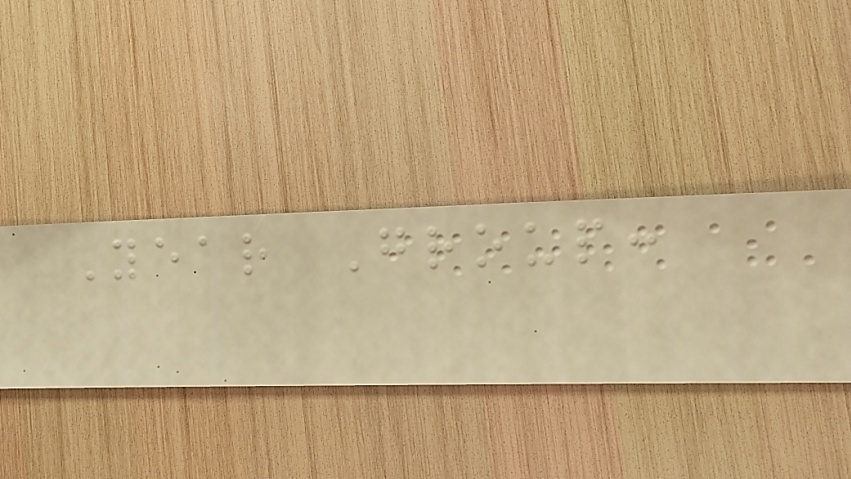Year Group:
